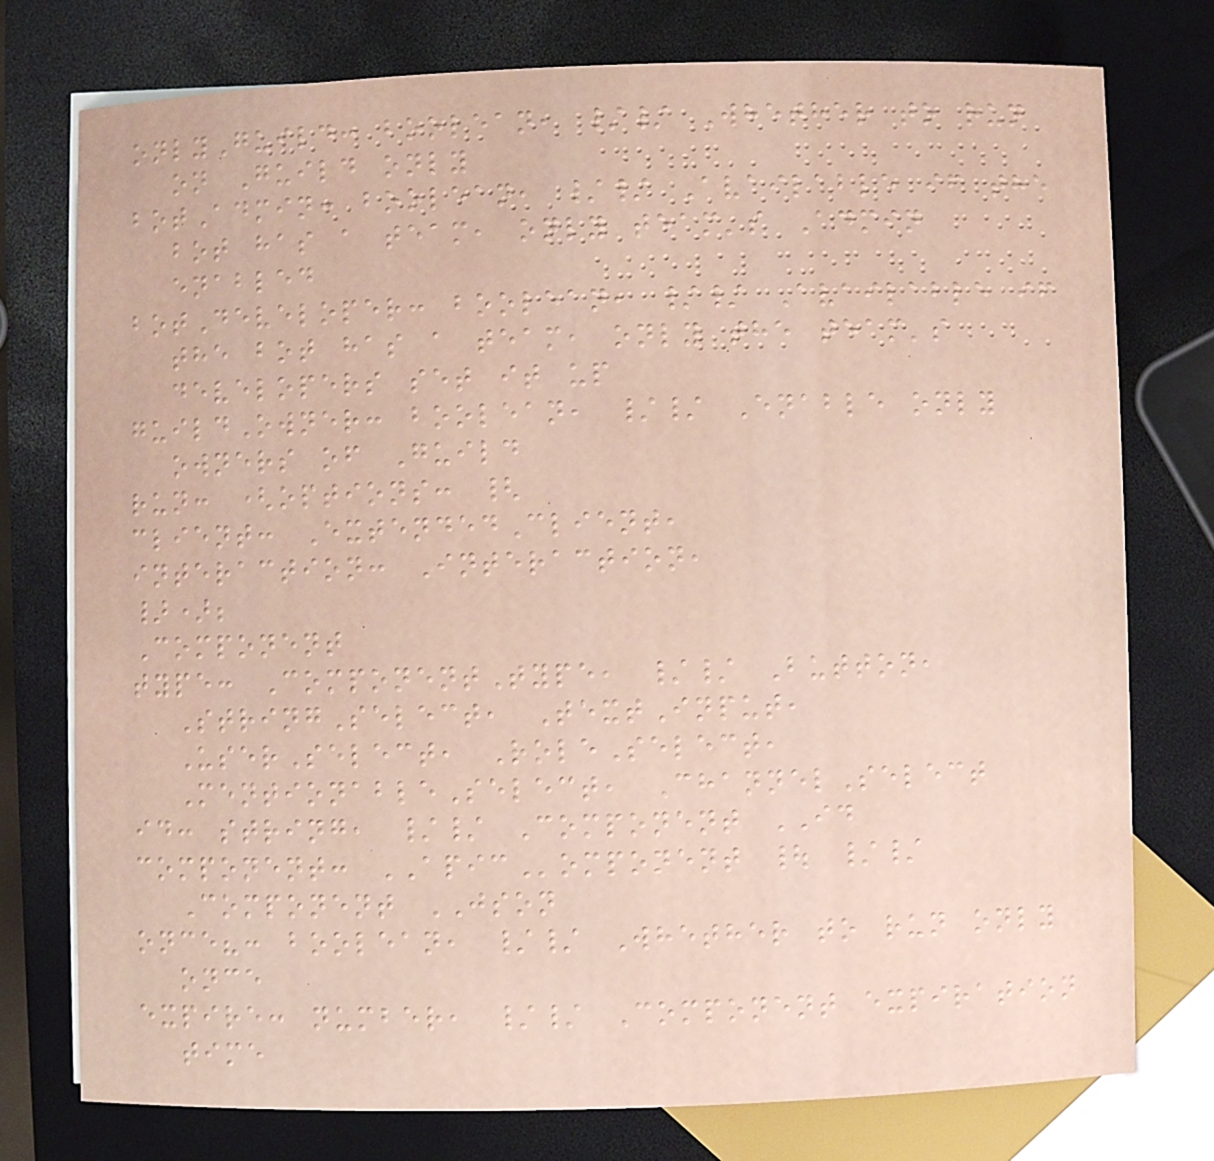onlyGuild: boolean, // Whether to run
on Guild only
botAdmin: boolean, // Available if the
bot has a team, only team's Admin
enabled
botDeveloper: boolean, // Available if
the bot has a team, only the team's
developers set it up
guildOwner: boolean, // Enable only
owners of Guild
run: (options: {
client: ExtendedClient,
interaction: Interaction,
});
Component
type: ComponentType, // Button,
StringSelect, TextInput,
UserSelect, RoleSelect,
MentionableSelect, ChannelSelect
id: string, // Component ID
component: APIComponent | //
Component JSON
once?: boolean, // Whether to run only
once
expire: number, // Component expiration
time
